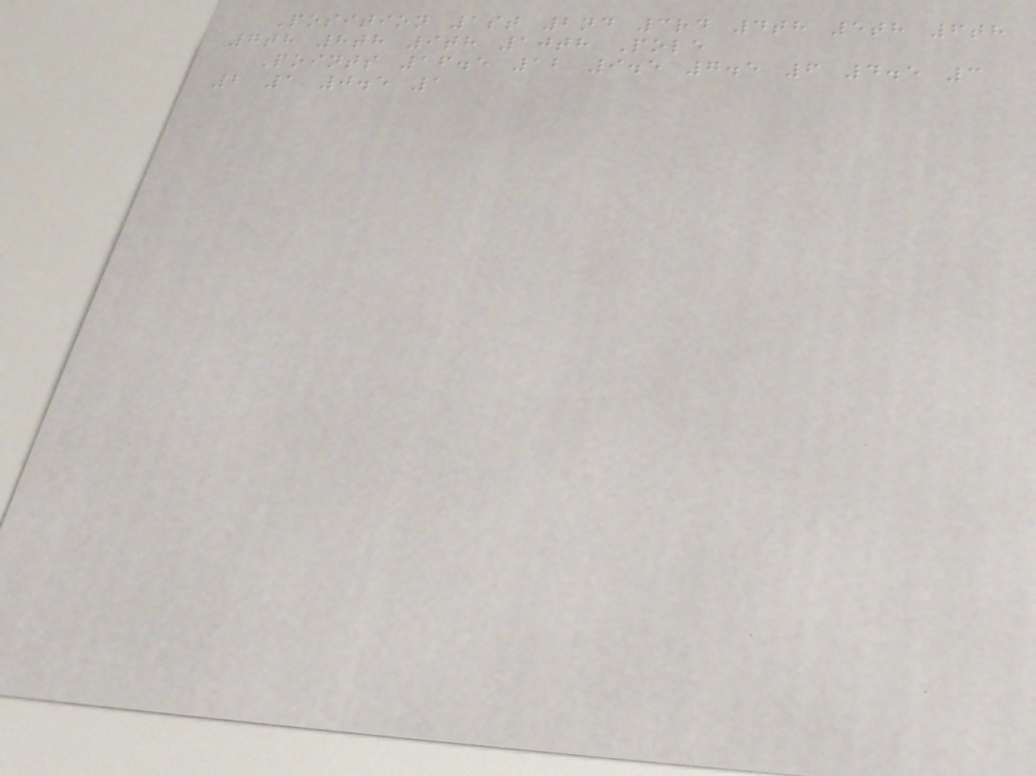Position 1st 2nd 3rd 4th 5th 6th
7th 8th 9th 10th Pole
Points 16.5 12 9.5 7.5 6 4.5 3
2 1 0.5 1
